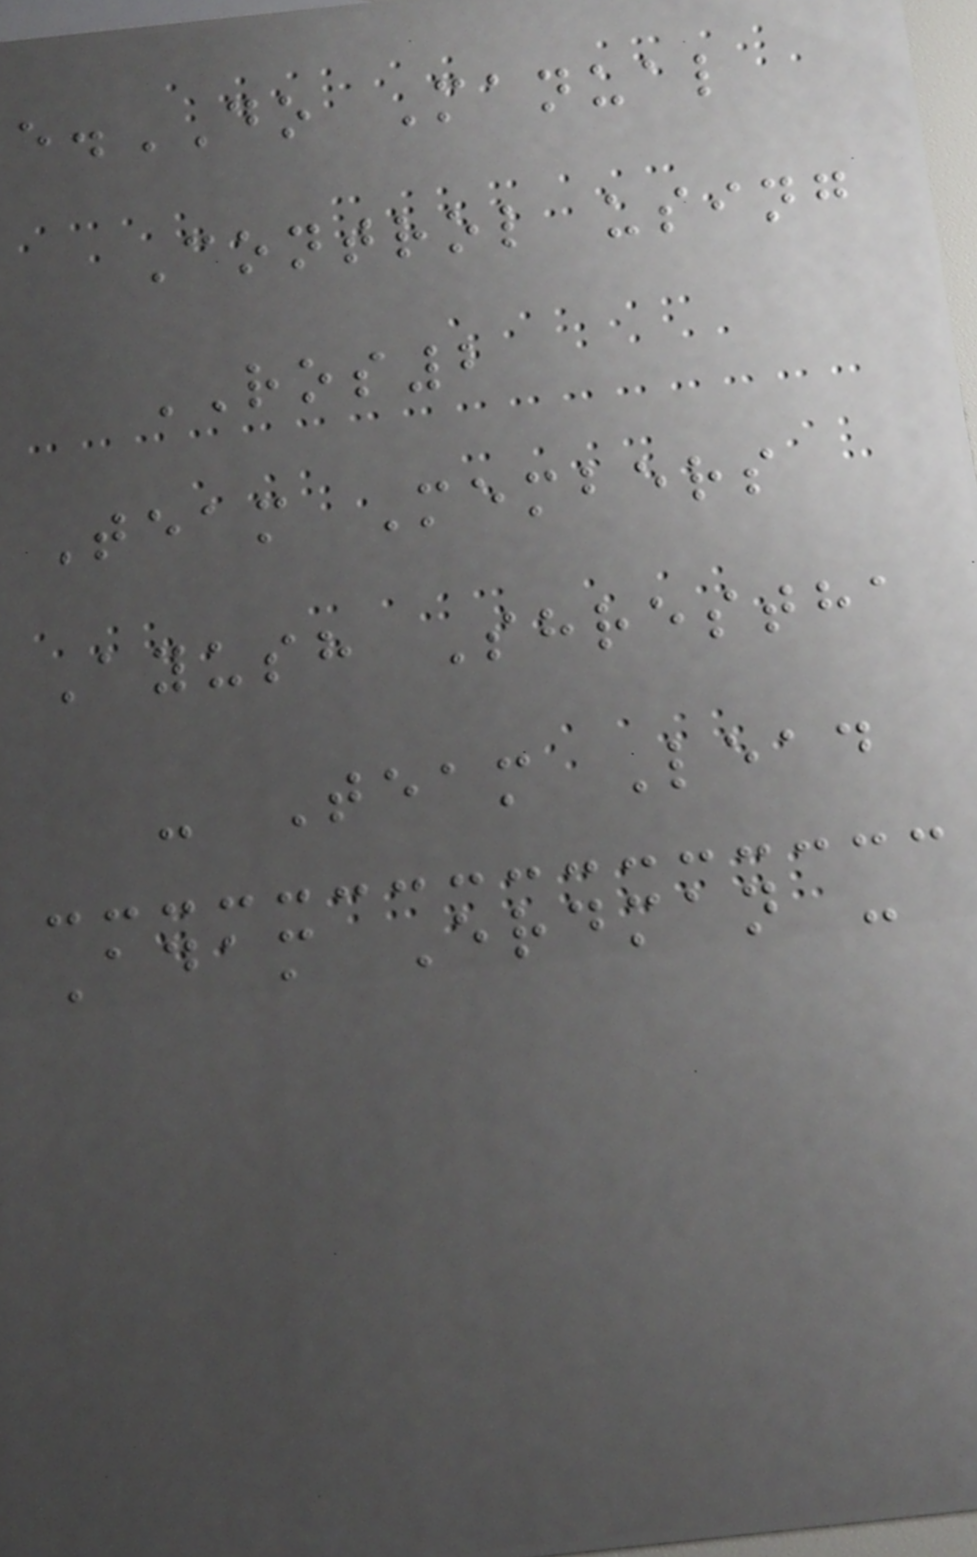e.DO Manual
Control using
ROS2
Team Members
Ayush Shrestha
- Team Lead
Adam Erdman -
